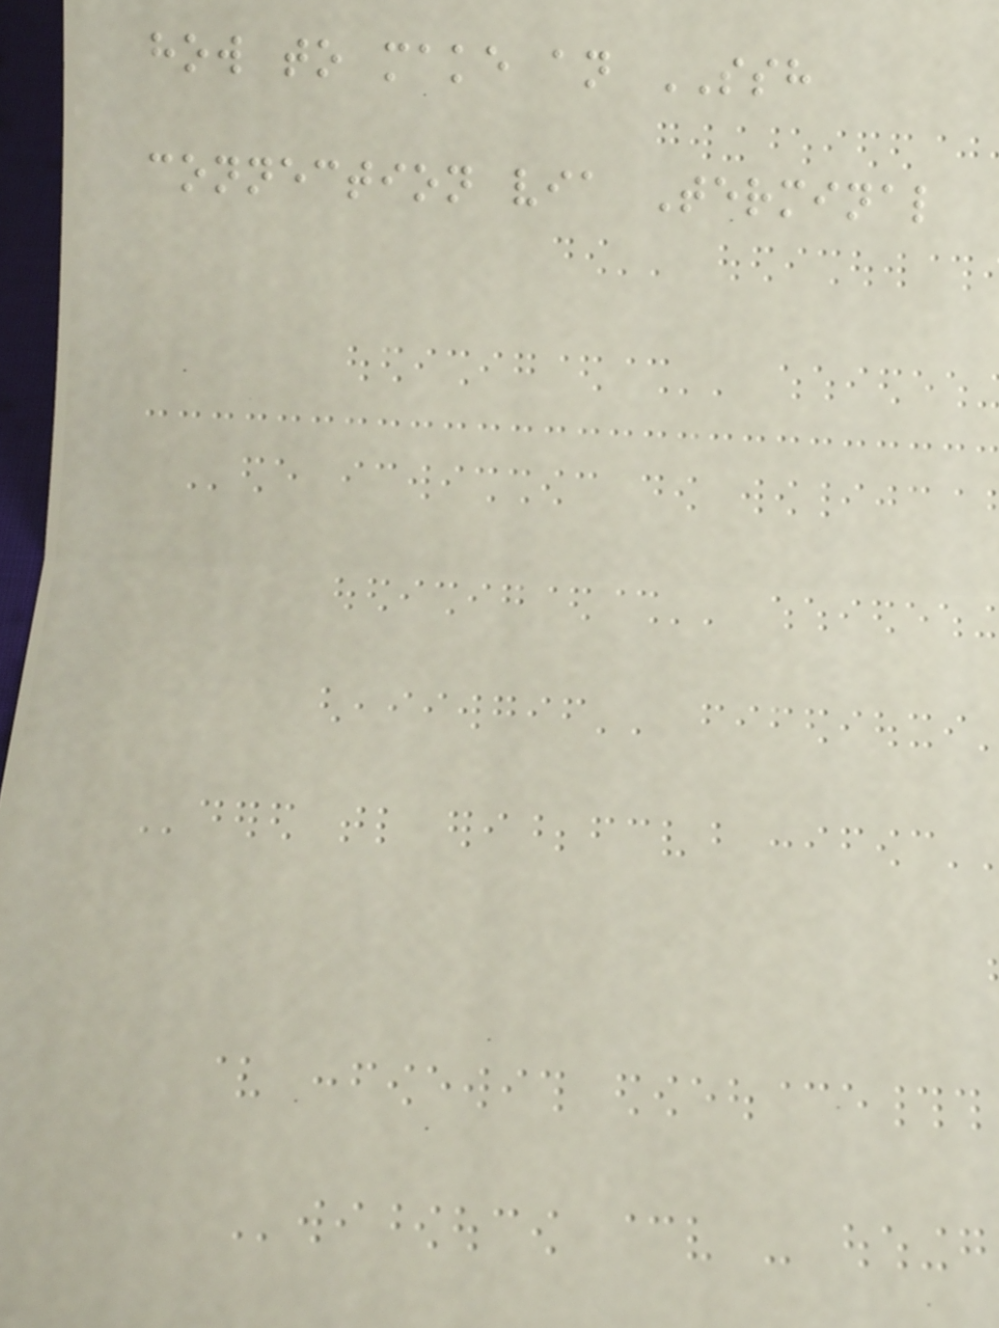how to make an SSH
connection via Terminal
